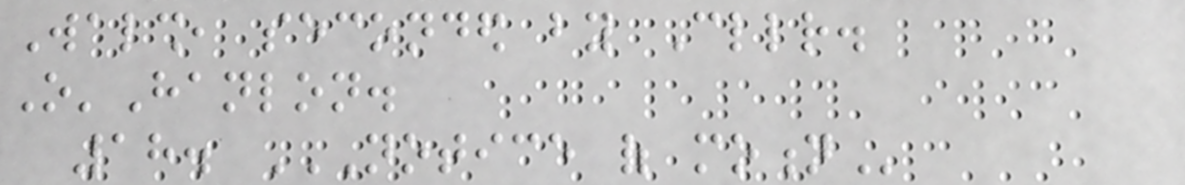Walsh, seconded by Cllr.
O'Hanlon.
18. NOTICE OF MOTION
